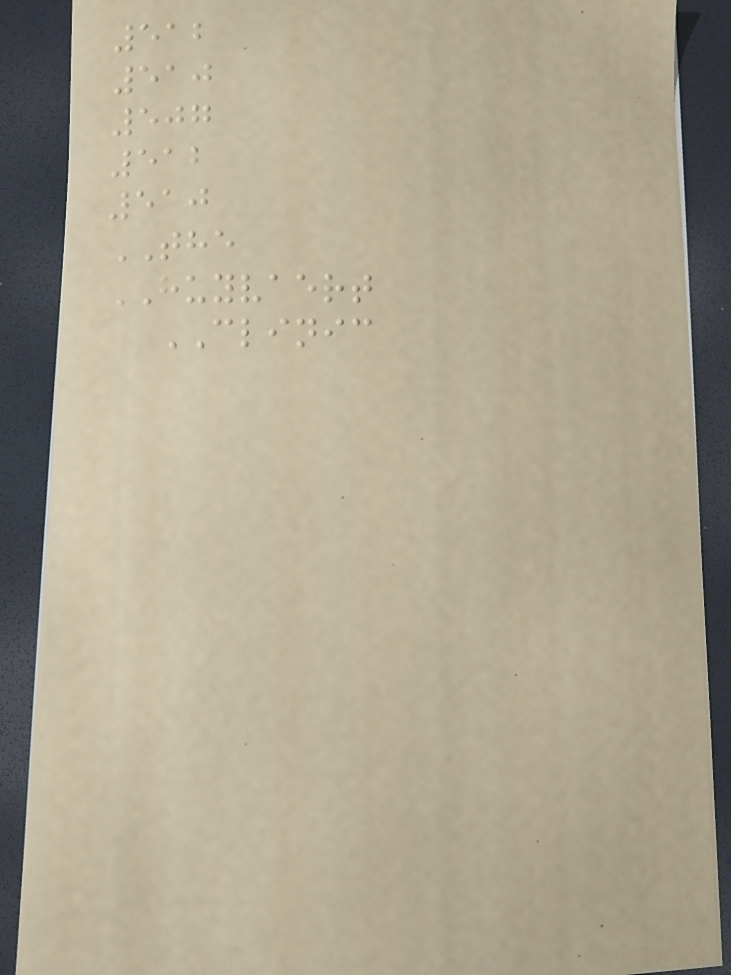512
510
507
512
510
THE
HUYVAERT
CLINIC
